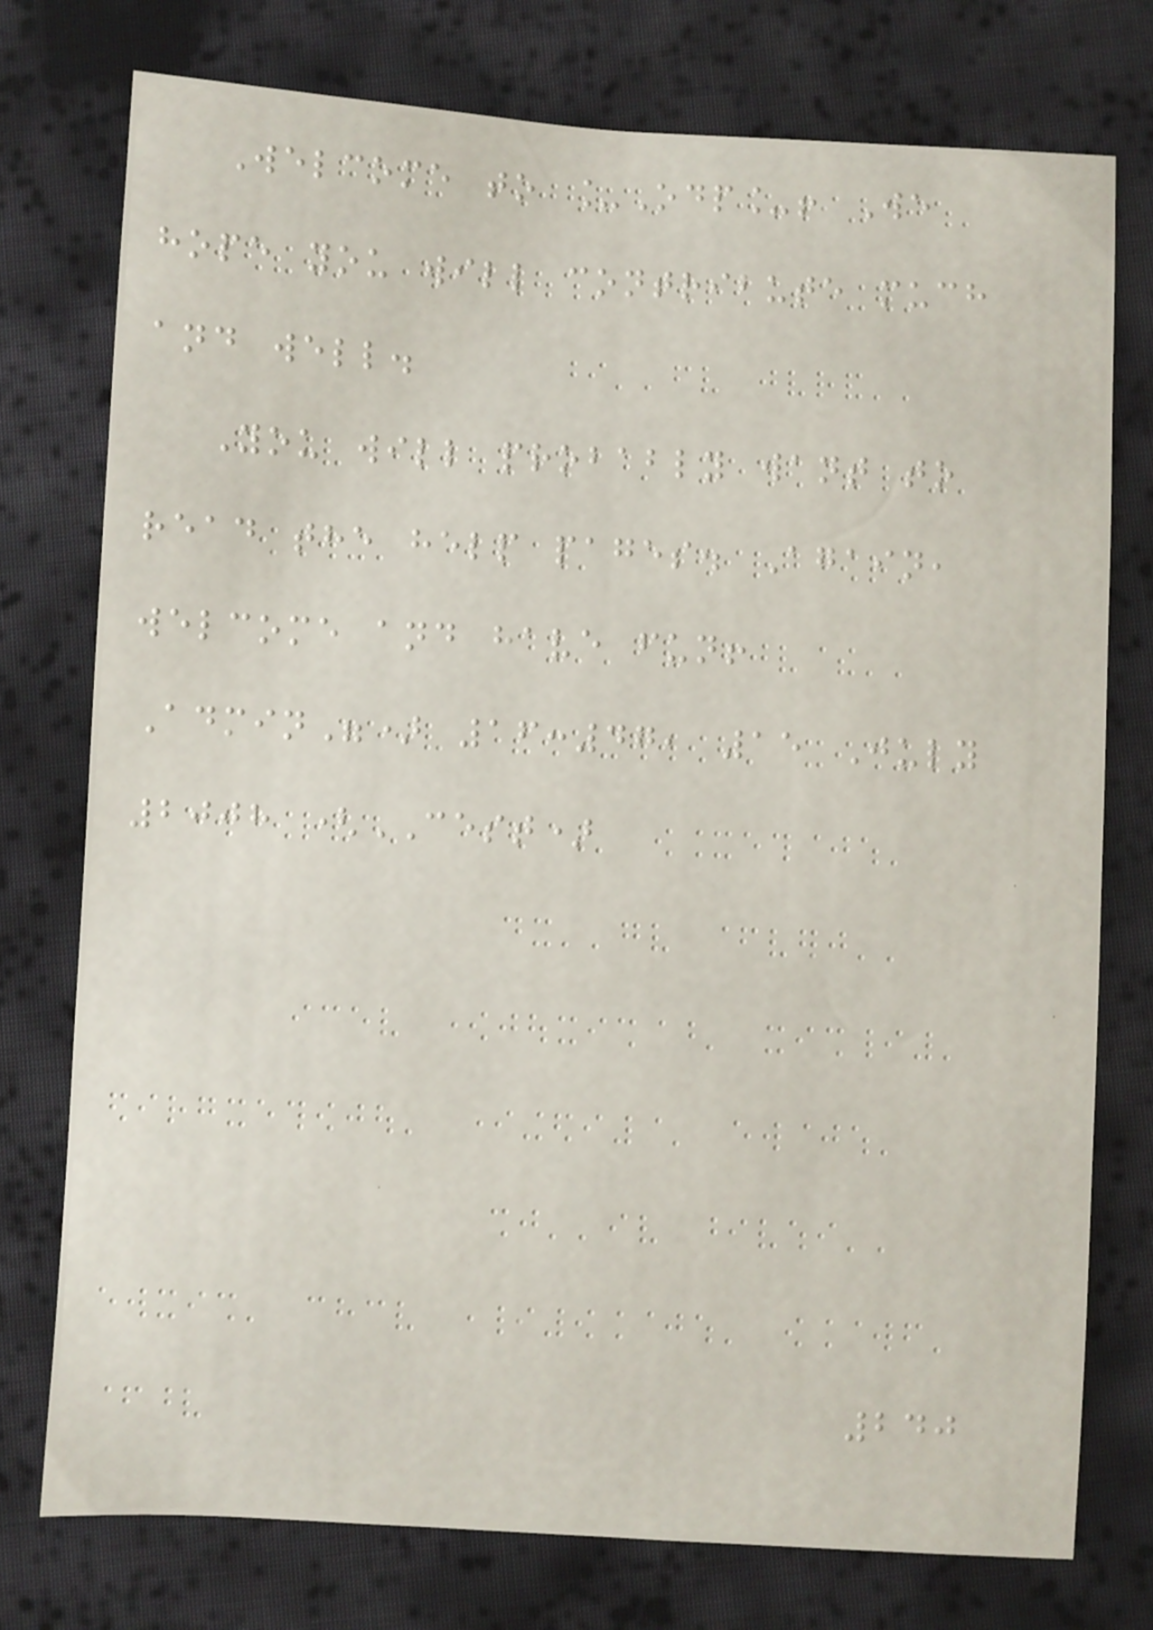Welcome to _Odp_! We
hope you will contribute much
and well.
You will probably want to
read the help pages. Again,
welcome and have fun!
Admin") 16:47, 15 July
2008 (CEST)
240
